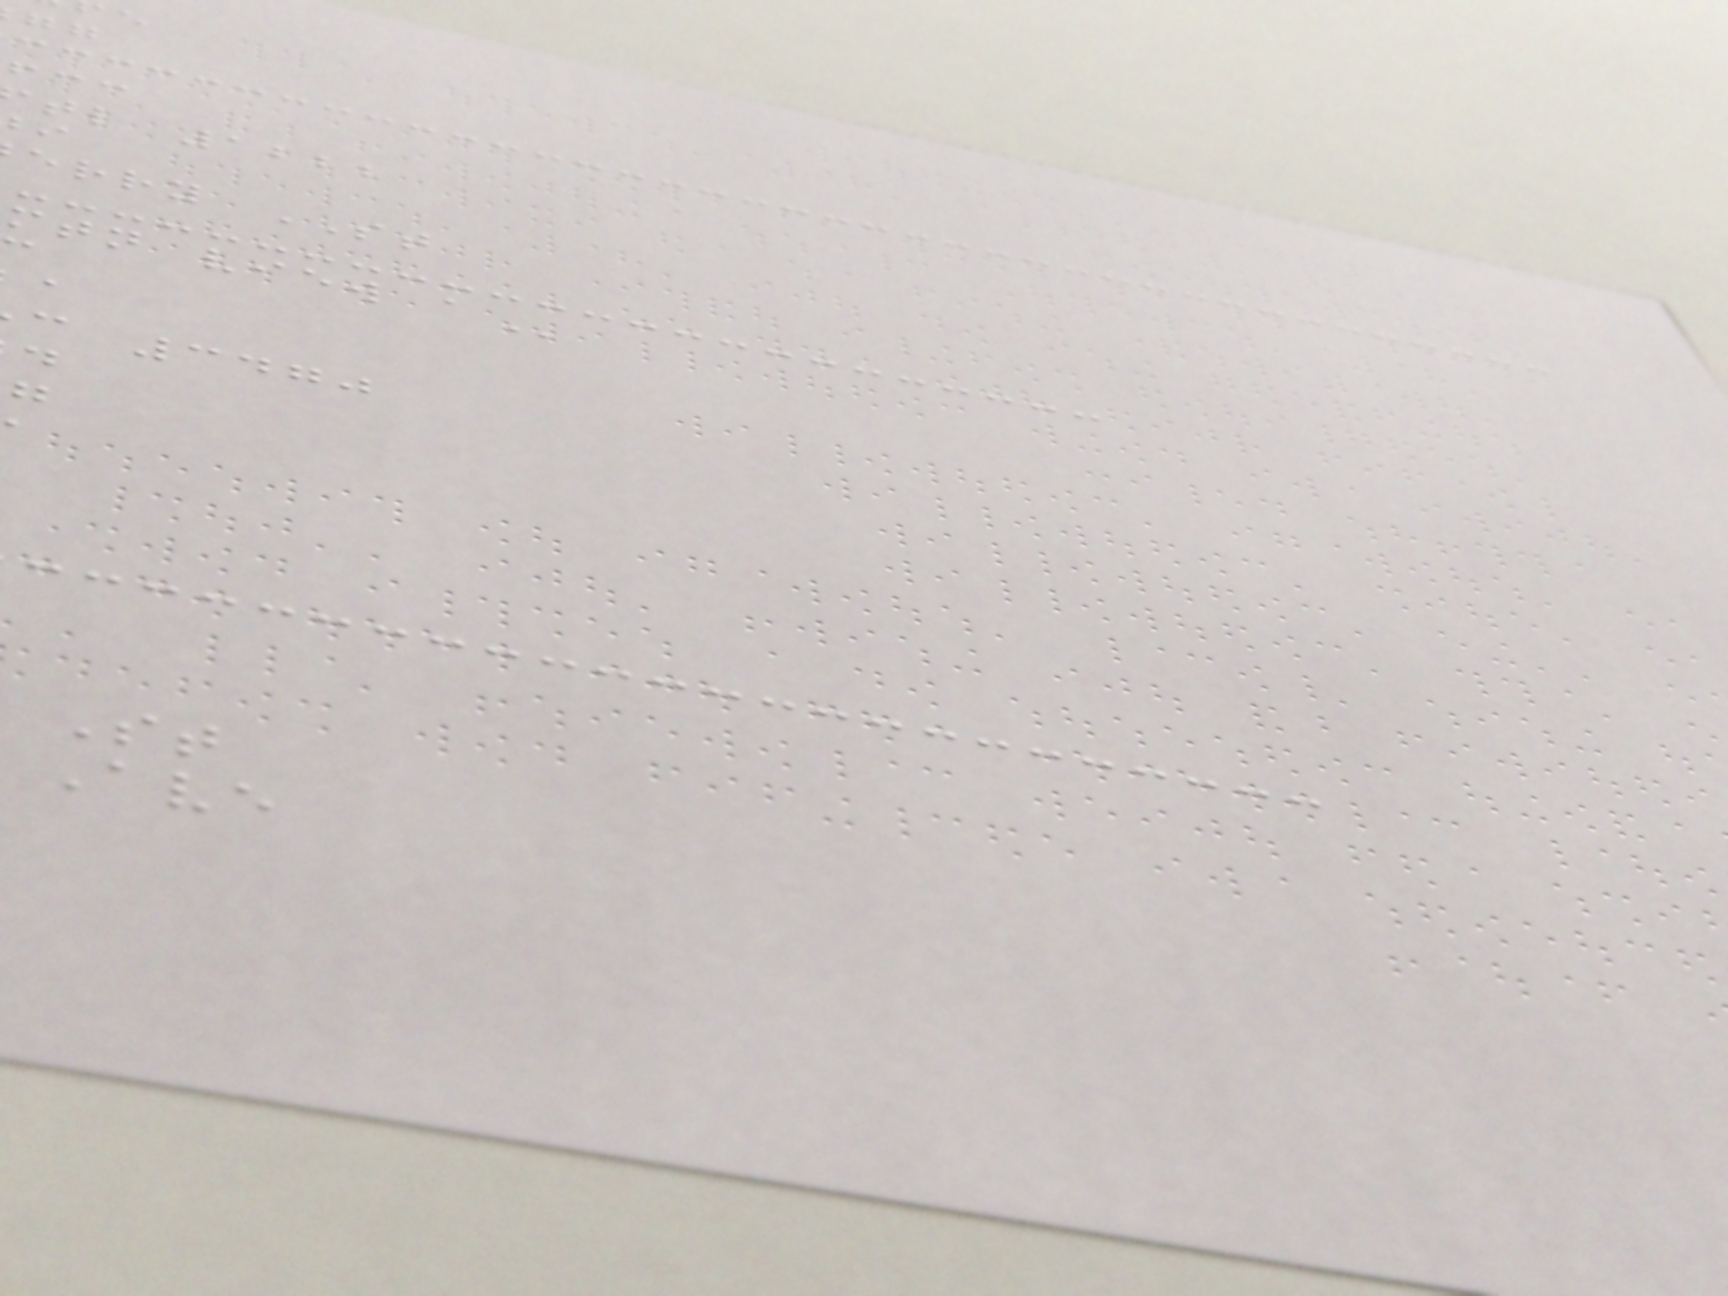tl 1222
erry ST
mtn view
c 3470
Ave
